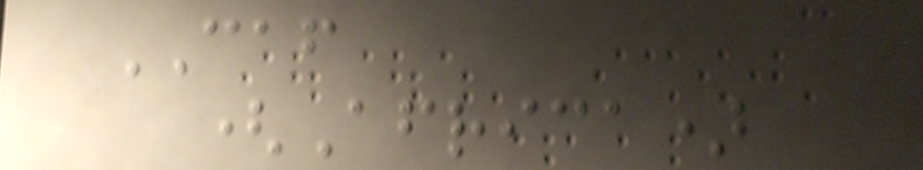CAF
(Africa)
